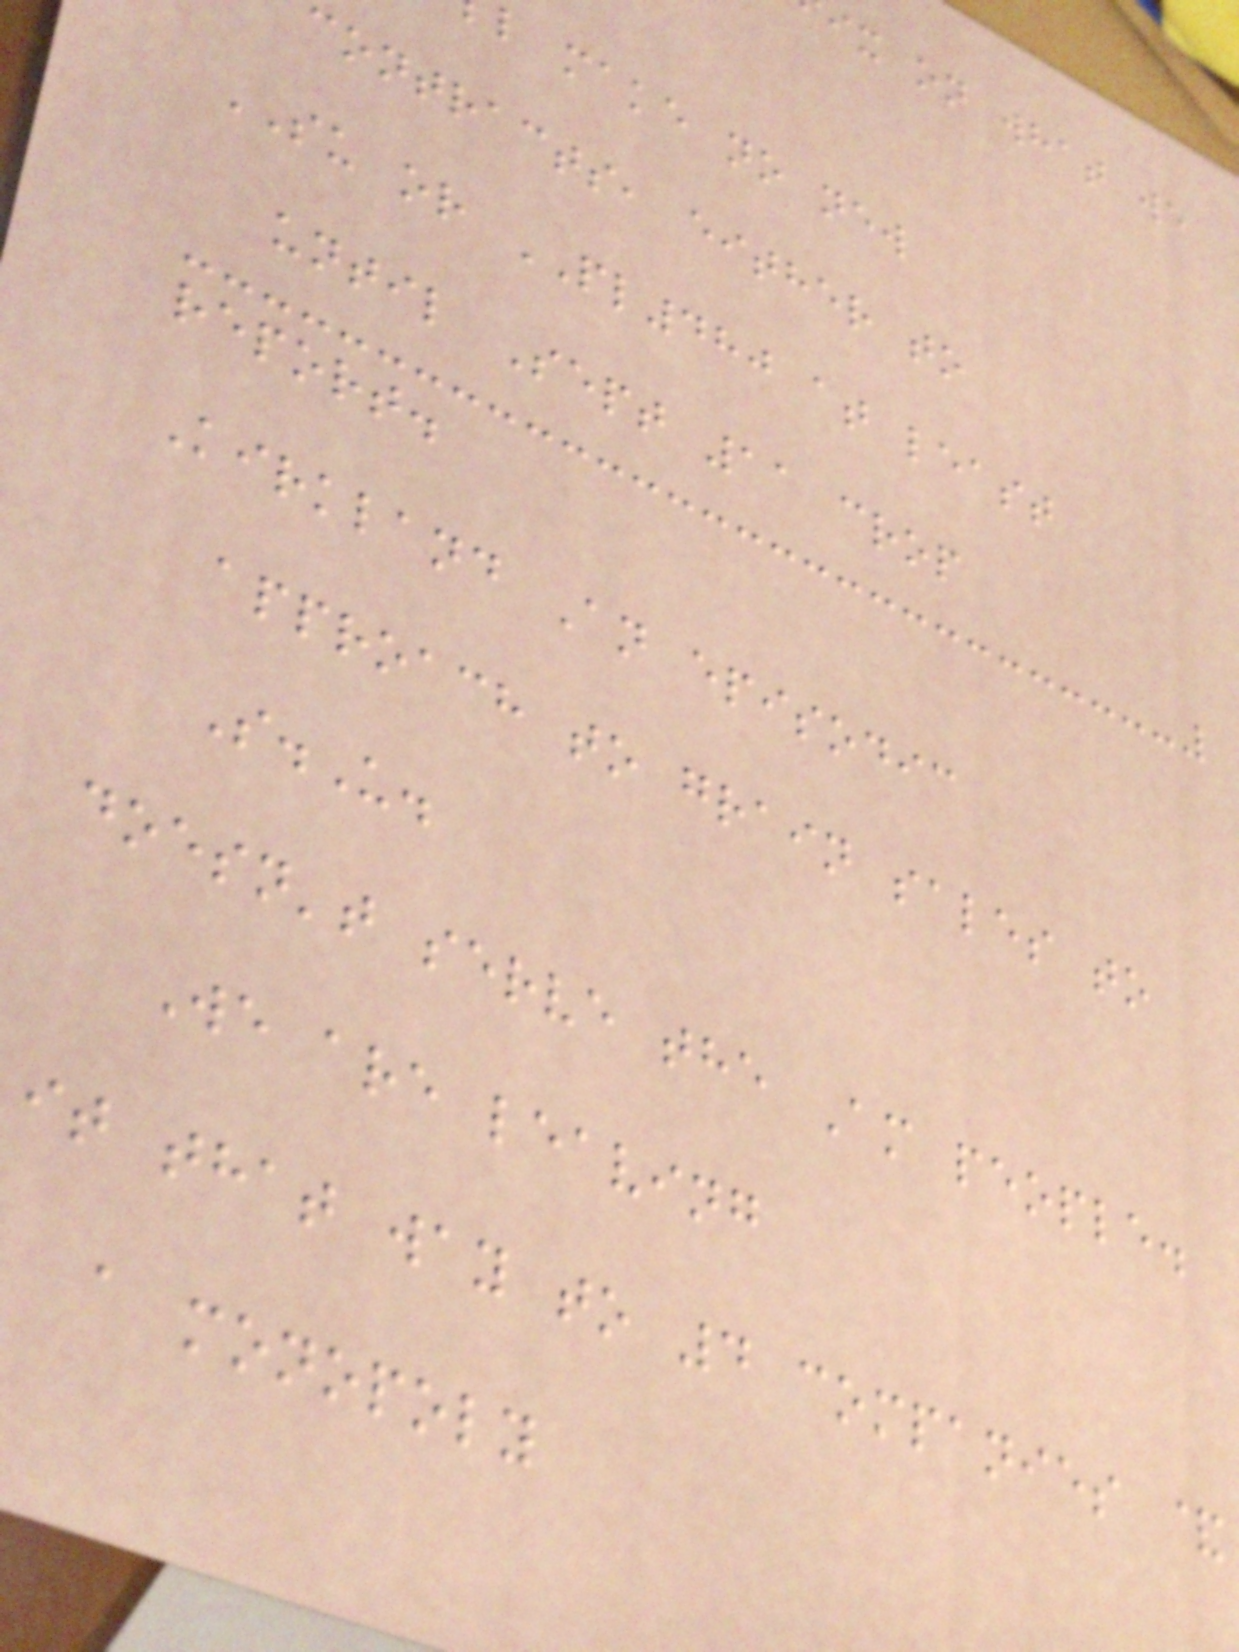ix on what we
l make no new
contracts, either to
SU or PL480 at least
until Sept 11 crop
report.
Kirkland An episodic
approach to grain sales to
S.U.
doesn't serve the Am people.
We are leaving
it that way to 4 companies &
a monopoly
